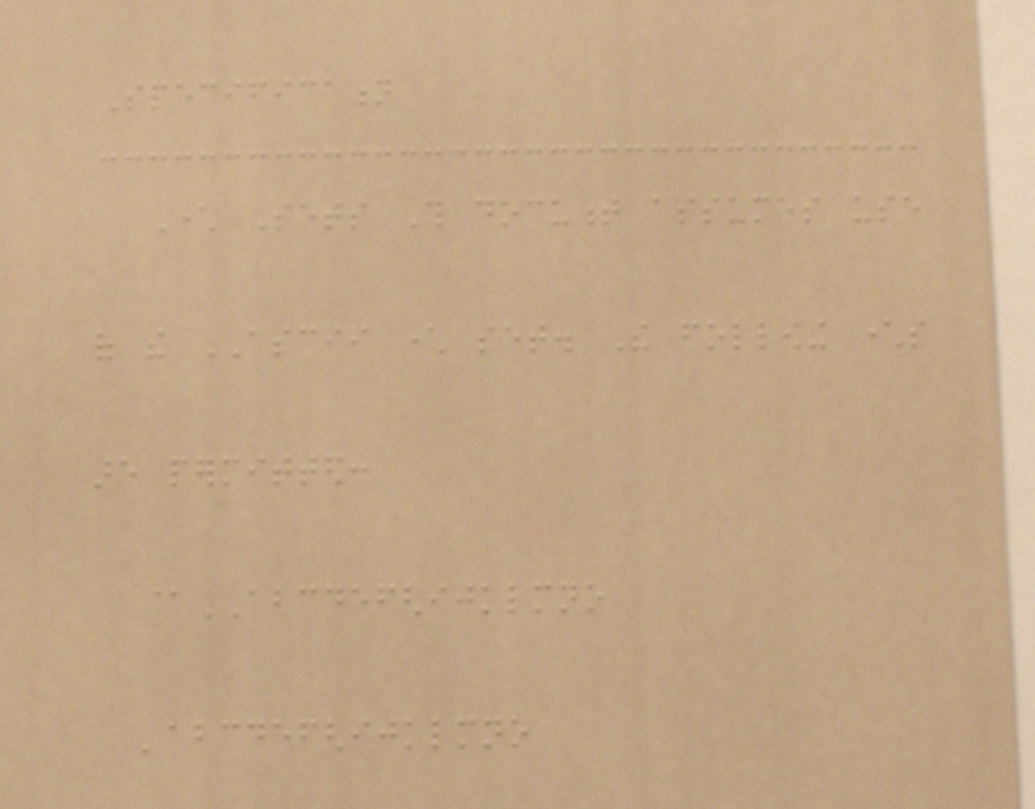Specification
Character Sets This document assumes use
of the ASCII character set. The following characters
are permitted:
@ABCDEFGHIJKLMNO
'abcdefghijklmno
